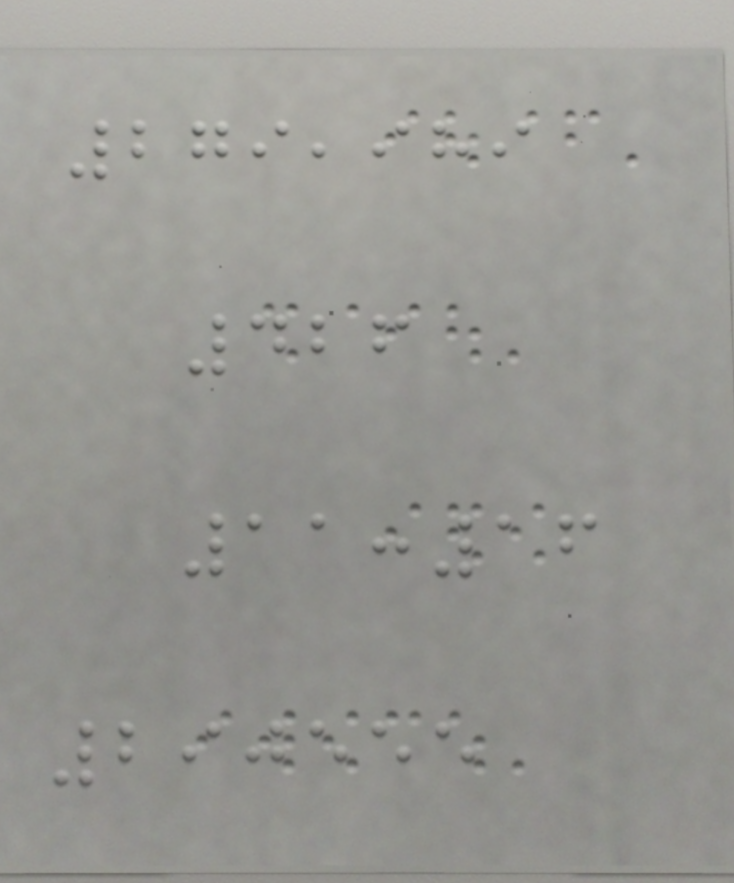279,989
426
11:16
290555
